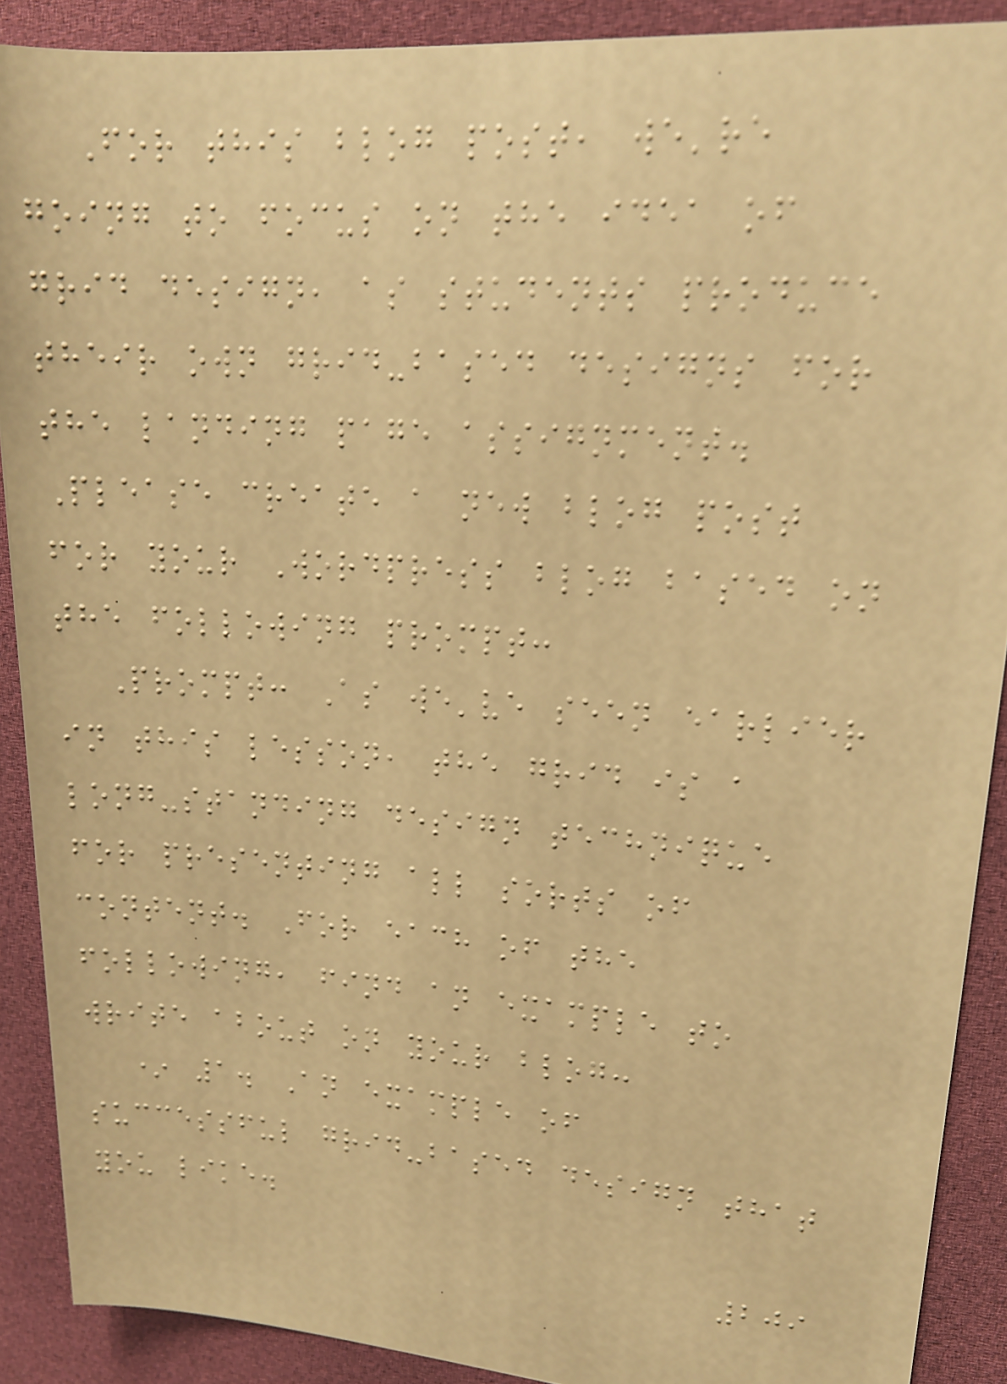For this blog post, we're
going to focus on the idea of
grid design, as students produce
their own grid-based designs for
the landing page assignment.
Please create a new blog post
for your Wordpress blog based on
the following prompt:
Prompt: As we've seen earlier
in this lesson, the grid is a
long-standing design technique
for presenting all sorts of
content. For each of the
following, find an example to
write about on your blog:
* 1. An example of
successful grid-based design that
you like.
209
